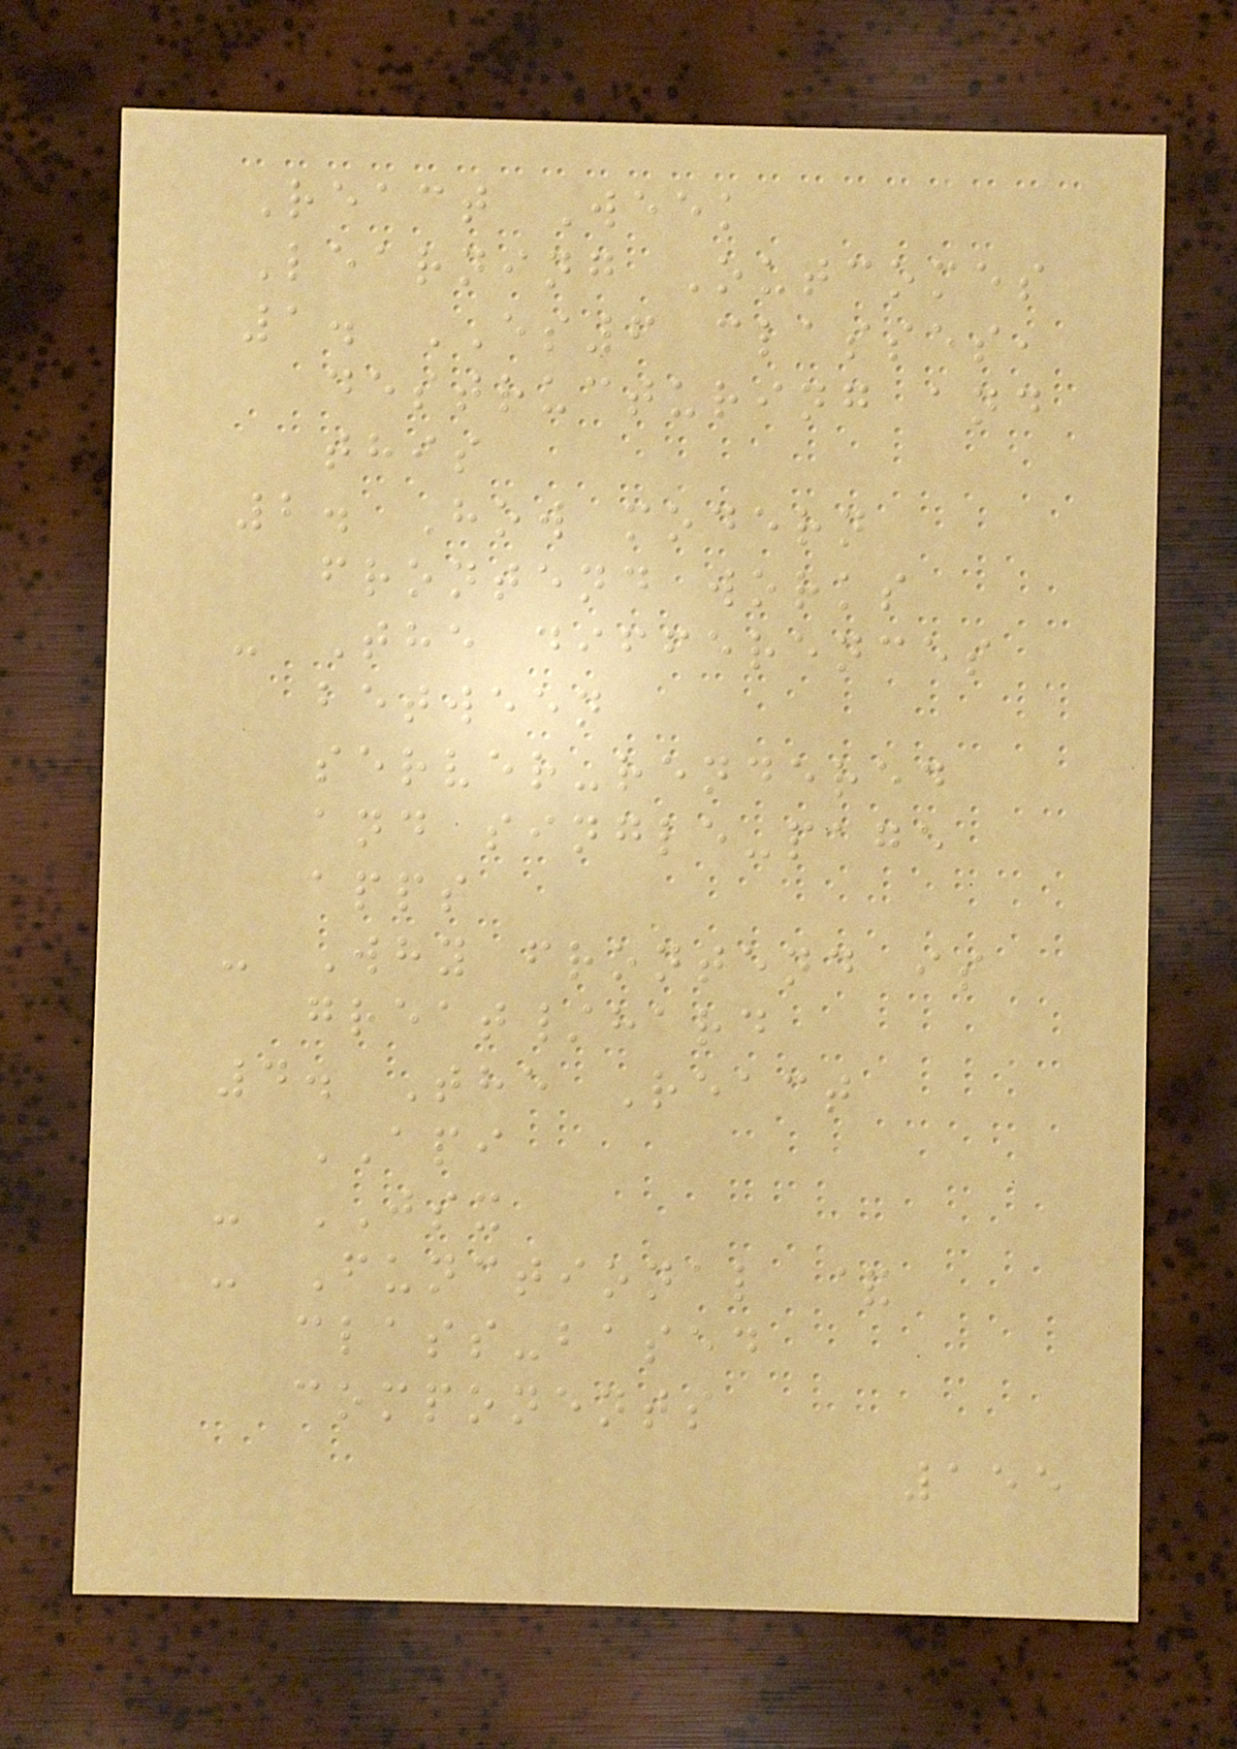React Week
Learning Outcomes
1. ES6 classes,
destructuring and
this
2. How modern
frontend works
- The differences
between
server-rendered
and single-page
apps
- Why frontend is
great/hard
4. The React
API
- JSX
- Functional &
class-based
components
155
